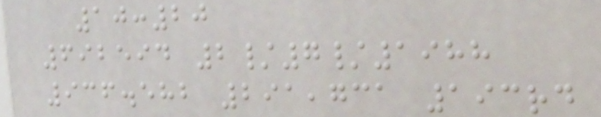10:20
692594 2/7/1988
936.582 291,731 193rd
